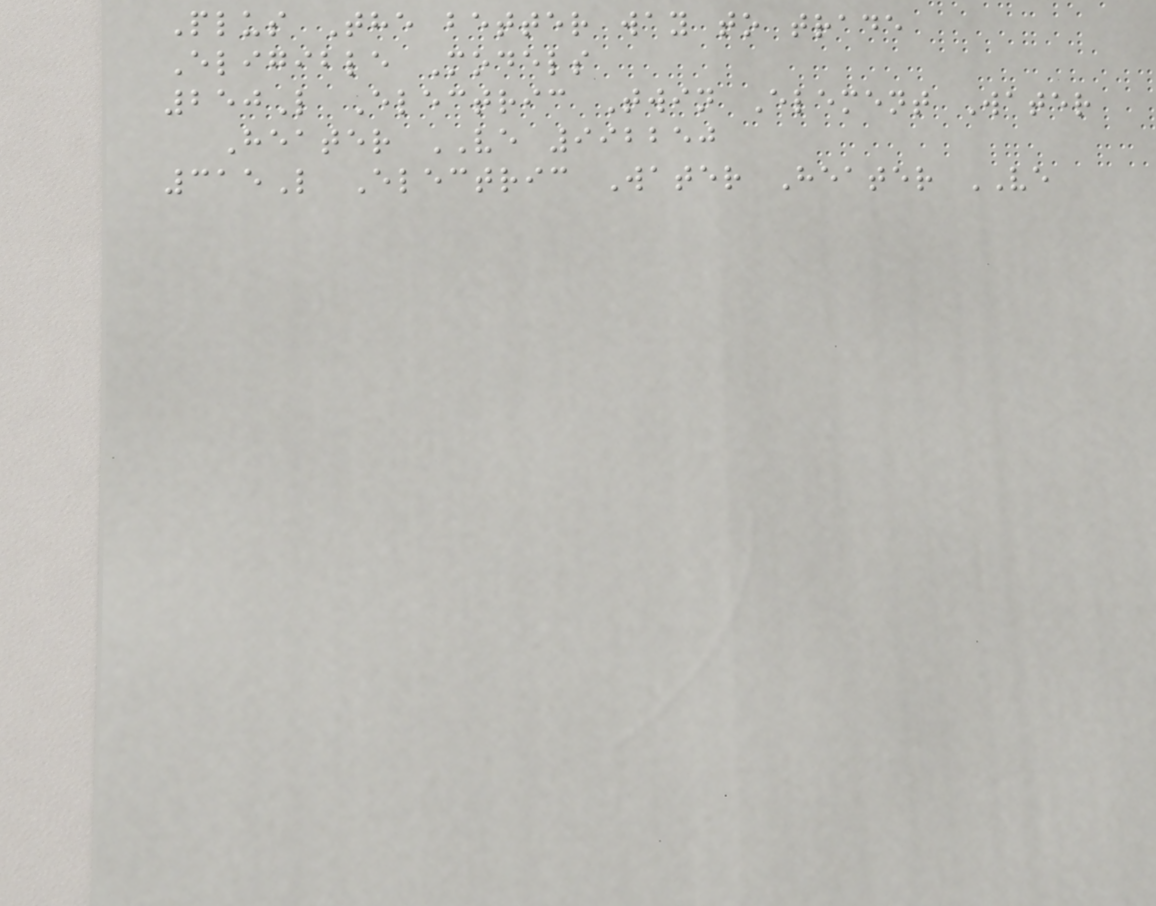Plus The better way to trade
Eligible Models
250L Electric Twin Element Water
Heater VE 992250
315L Electric Water Heater VE
